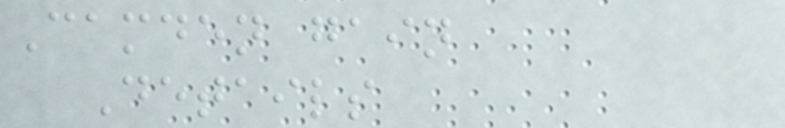Camden gain
Details
